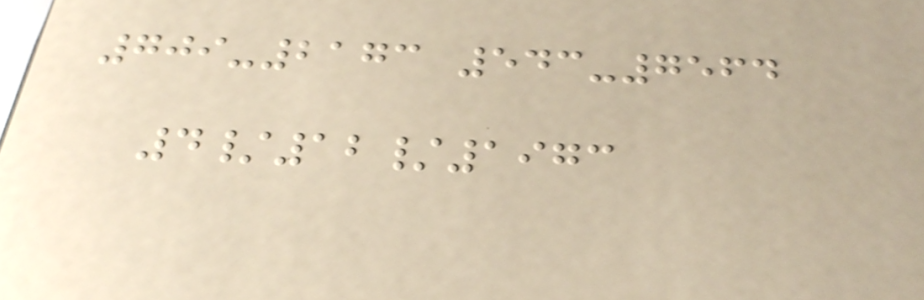709-2173 543-7564
4/12/1973
